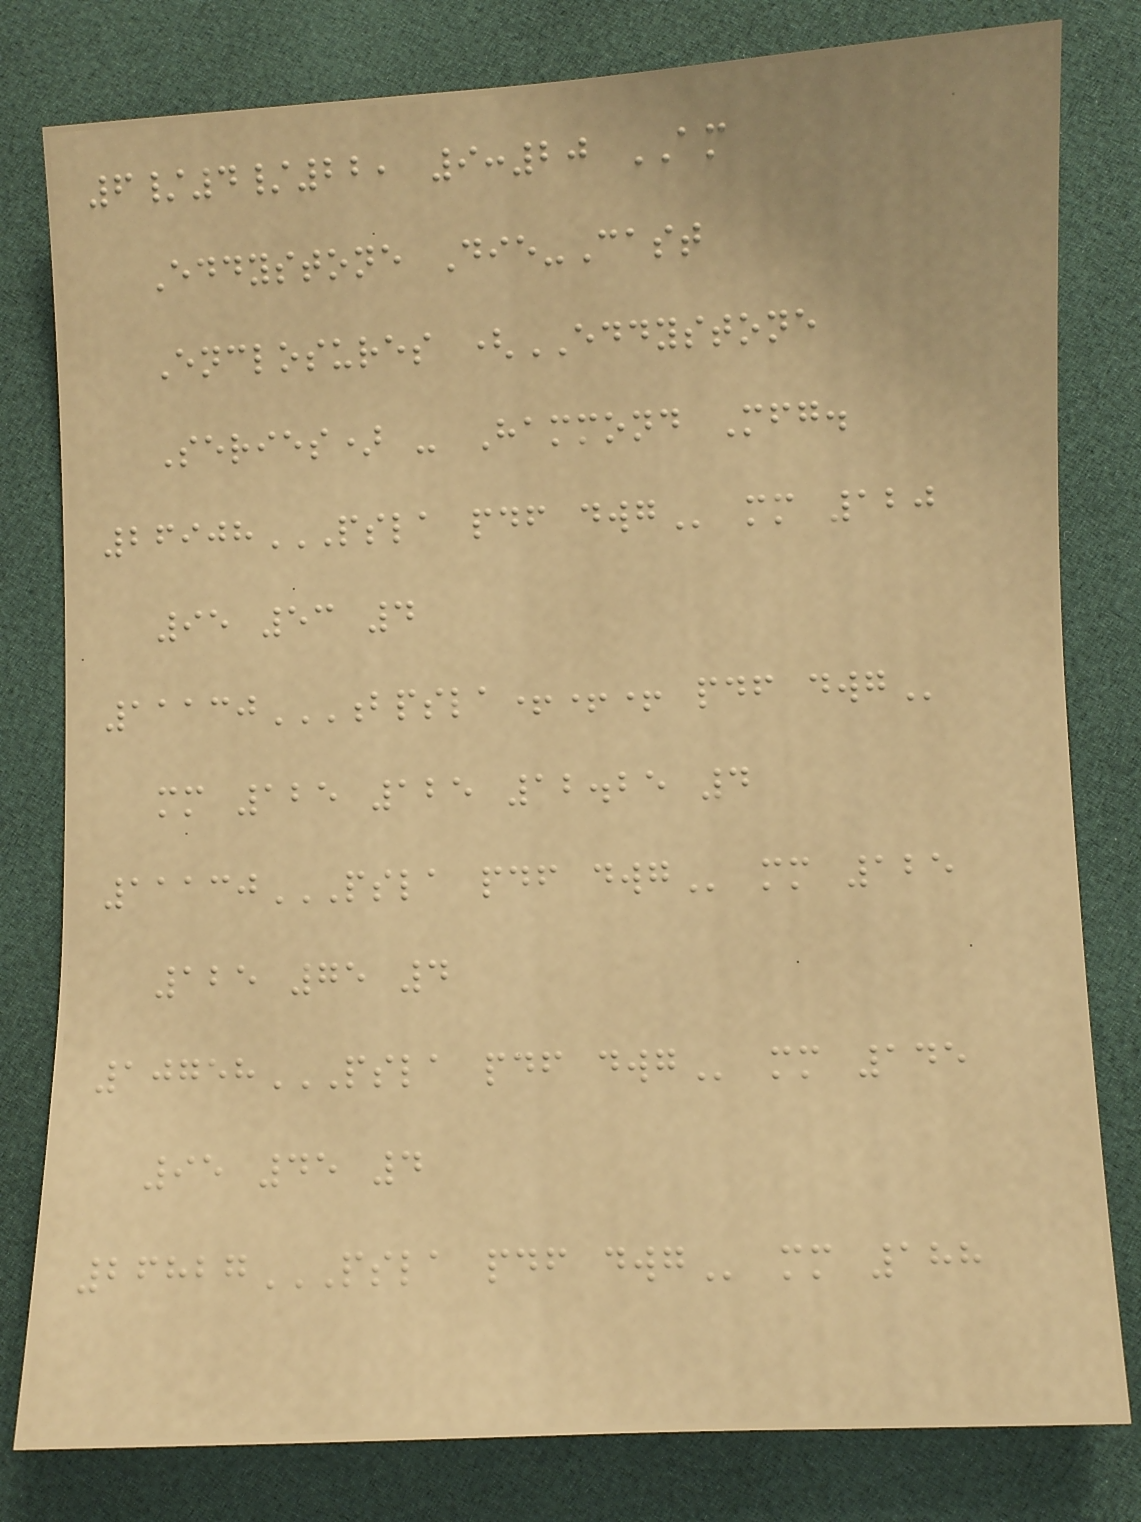6/4/22, 9:20 AM
Eddystone Die-Cast
Enclosures (EDDYSTONE
Series) - Hammond Mfg.
26908PSLA PDF DWG mm 120
95 53 4
11130BPSLA+++ PDF DWG
mm 125 125 12.25 4
11130PSLA PDF DWG mm 125
125 75 4
10758PSLA PDF DWG mm 145
95 45 4
26827PSLA PDF DWG mm 188
